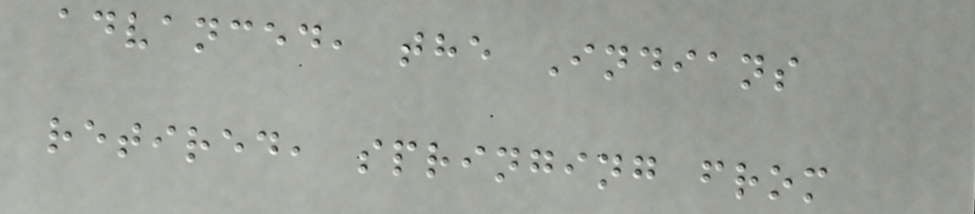advanced, the Indians
retired, springing from
